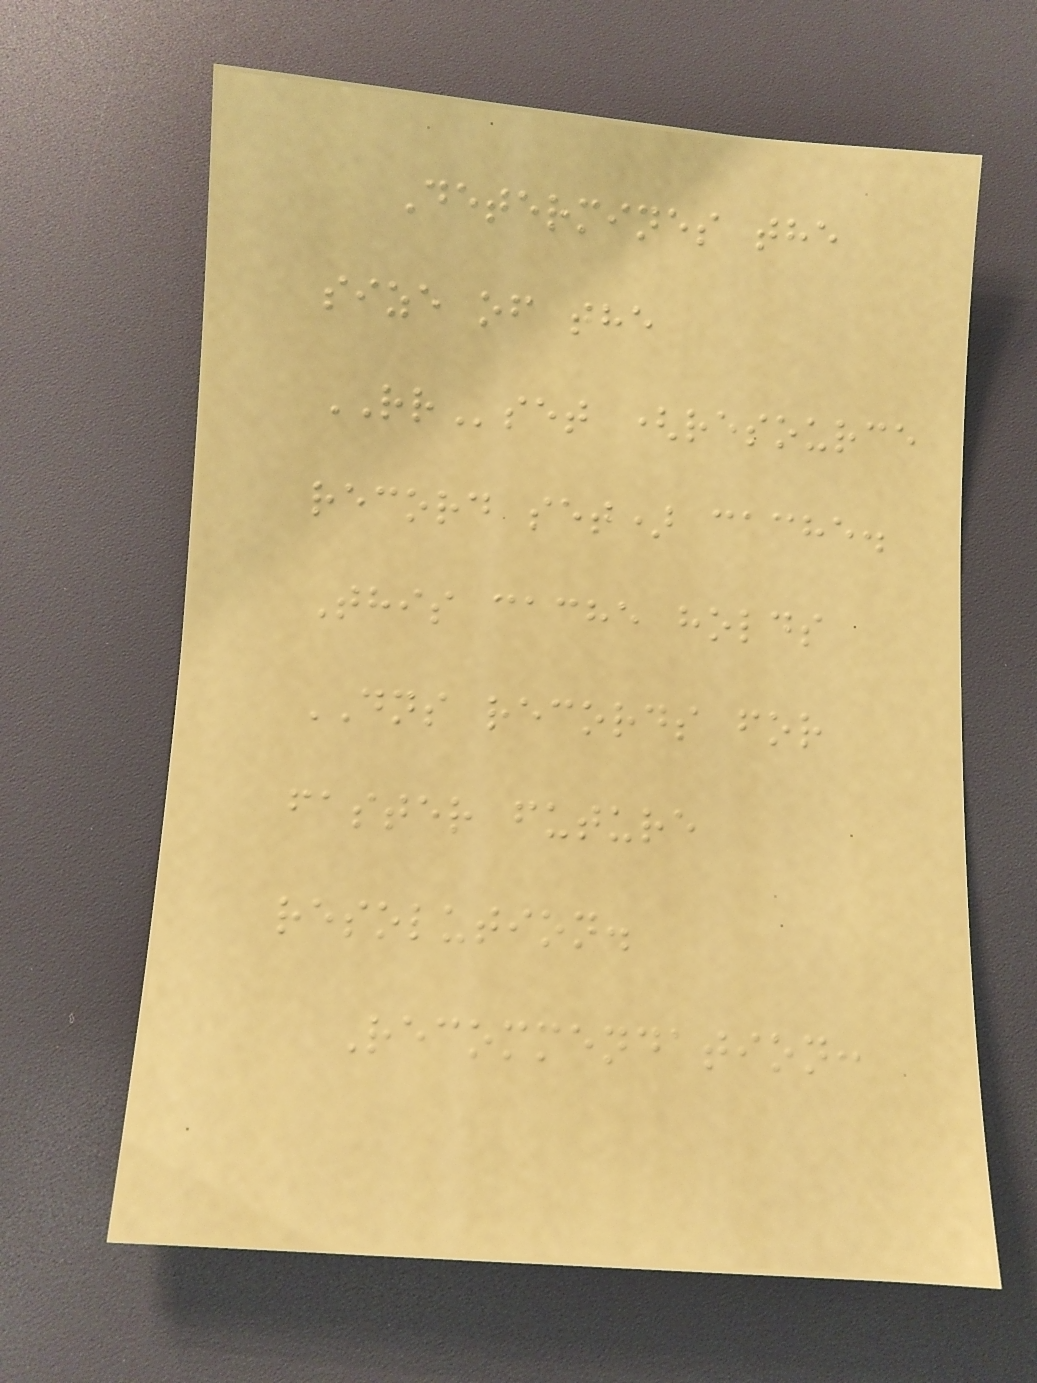Determines the
size of the
RRset (resource
record set) cache.
This cache holds
DNS records for
faster future
resolution.
Recommendation:
